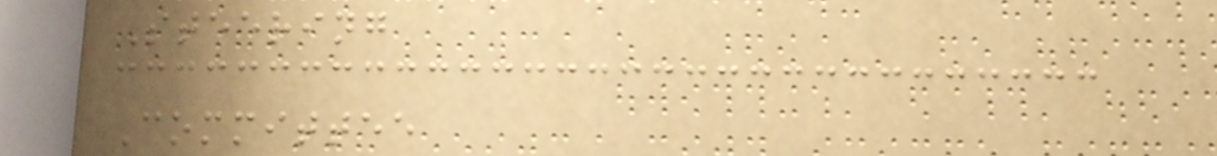Steering
Committee
